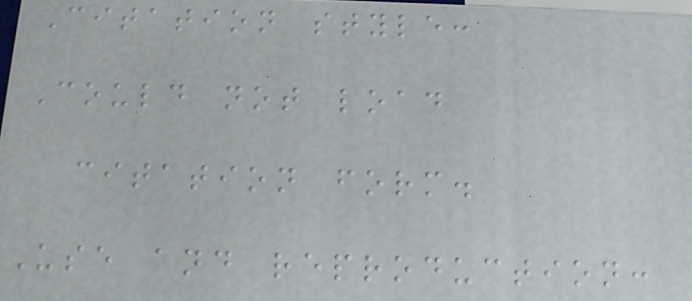Citation style:
Could not load
citation form.
Use and reproduction:
